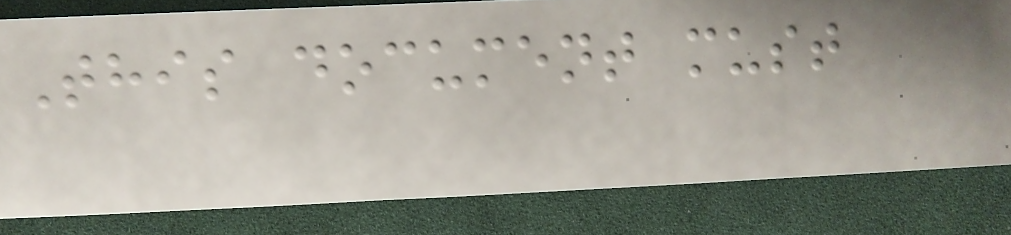This document must
